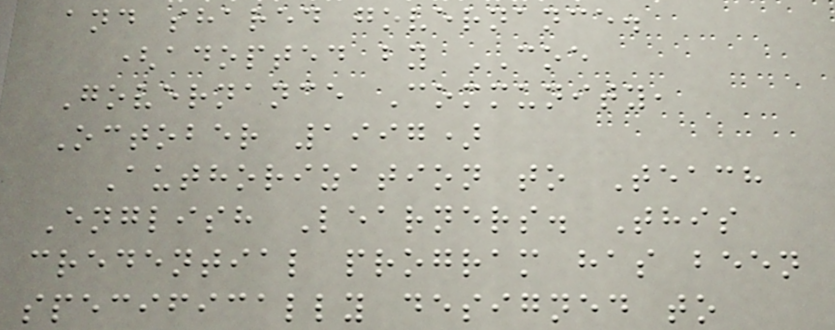and shared governance.
(adopted by COE
Governance Community,
October 1997)
Authorization to Teach
English Learners. This
credential program has been
specifically designed to
